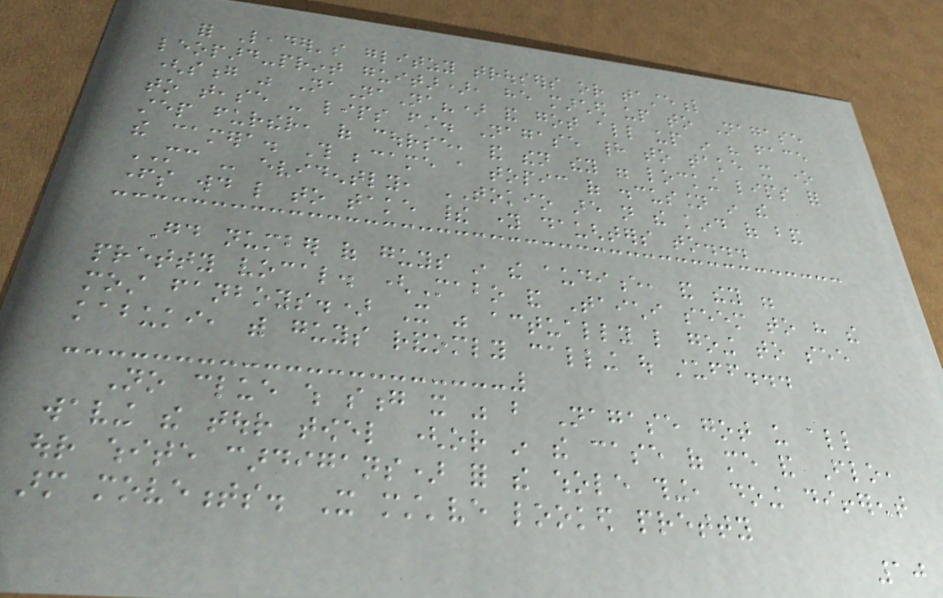for Leader's glitzy trousers or tasteful
leopard-print guitar), he marched up to Nagase
(song was NaNaNa?) and got all up in his face
to tease - lips first. Nagase had to take it one
step further, of course, and then they were locking lips for
the camera. This became a topic of discussion in the
MC - evidently, TOKIO are not the kind of band
fathers would like to take their young daughters to...
Good number of guys in the audience, and they were
pretty vocal. (Mabo and Taichi seem to have the
most fanboys.) It was actually like going to see
kabuki, with guys randomly calling out stuff...
No clue which song it was but Nagase got us all
waving the tour towel (or in the case of me and Flo,
our white cardigans) for the whole thing, doing different
arm movements. It must've looked pretty
10
